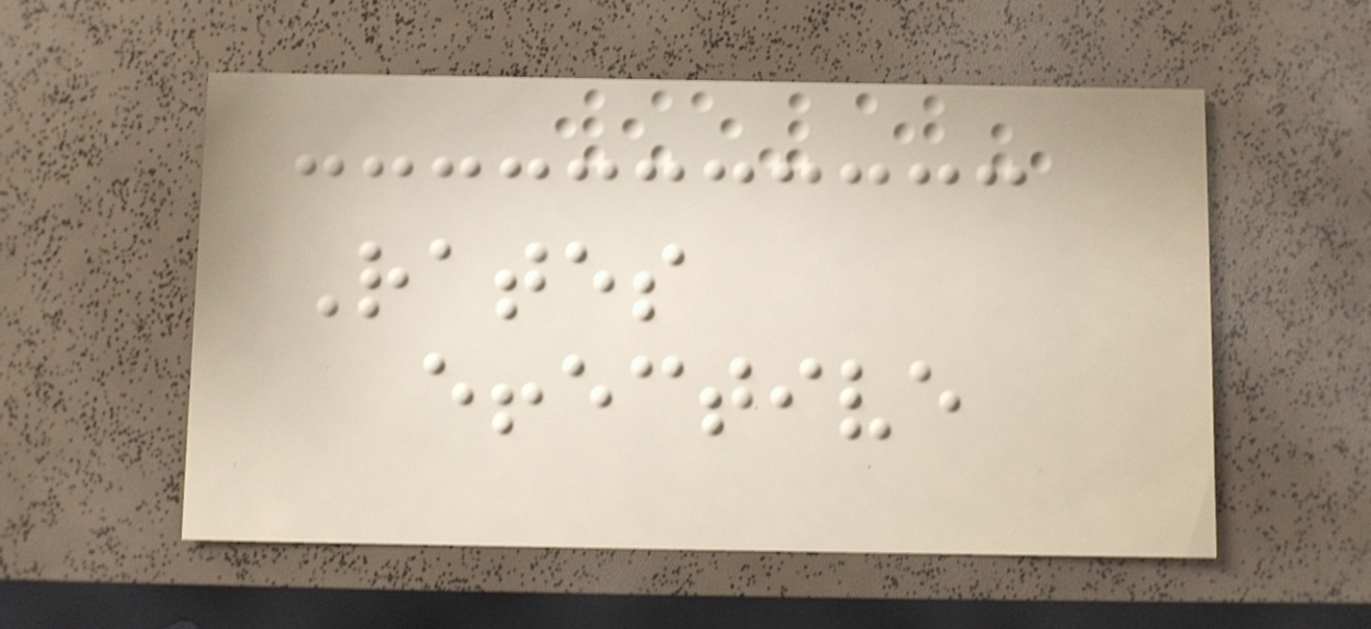Rates
effective
